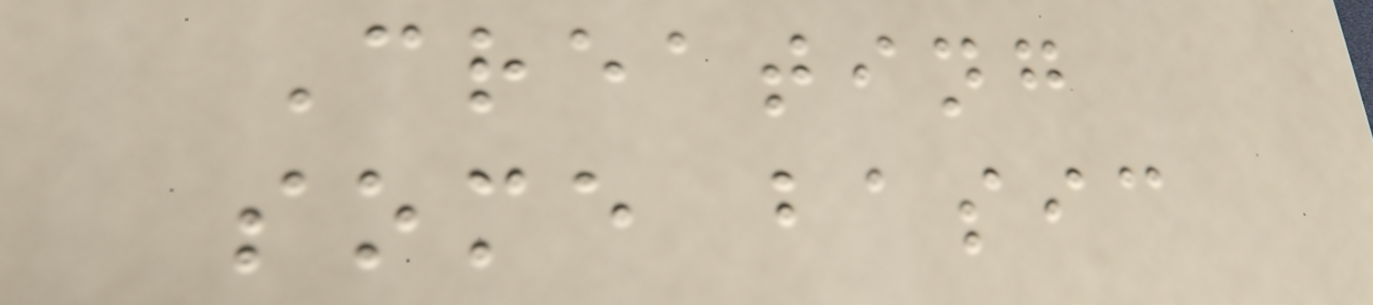Creating
some basic
